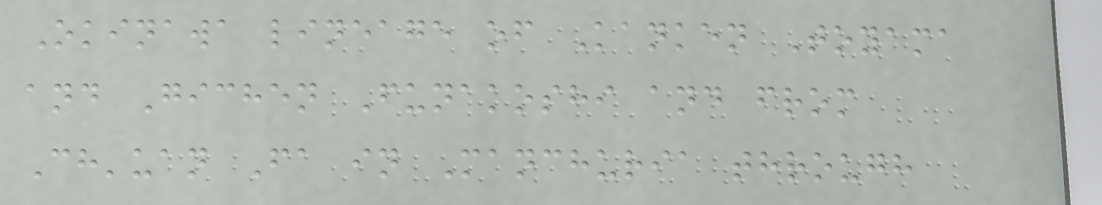Okinawa lineage of Kanken Toyama
and Gichen Funakoshi and from
Ch'uan Fa in Manchuria through
